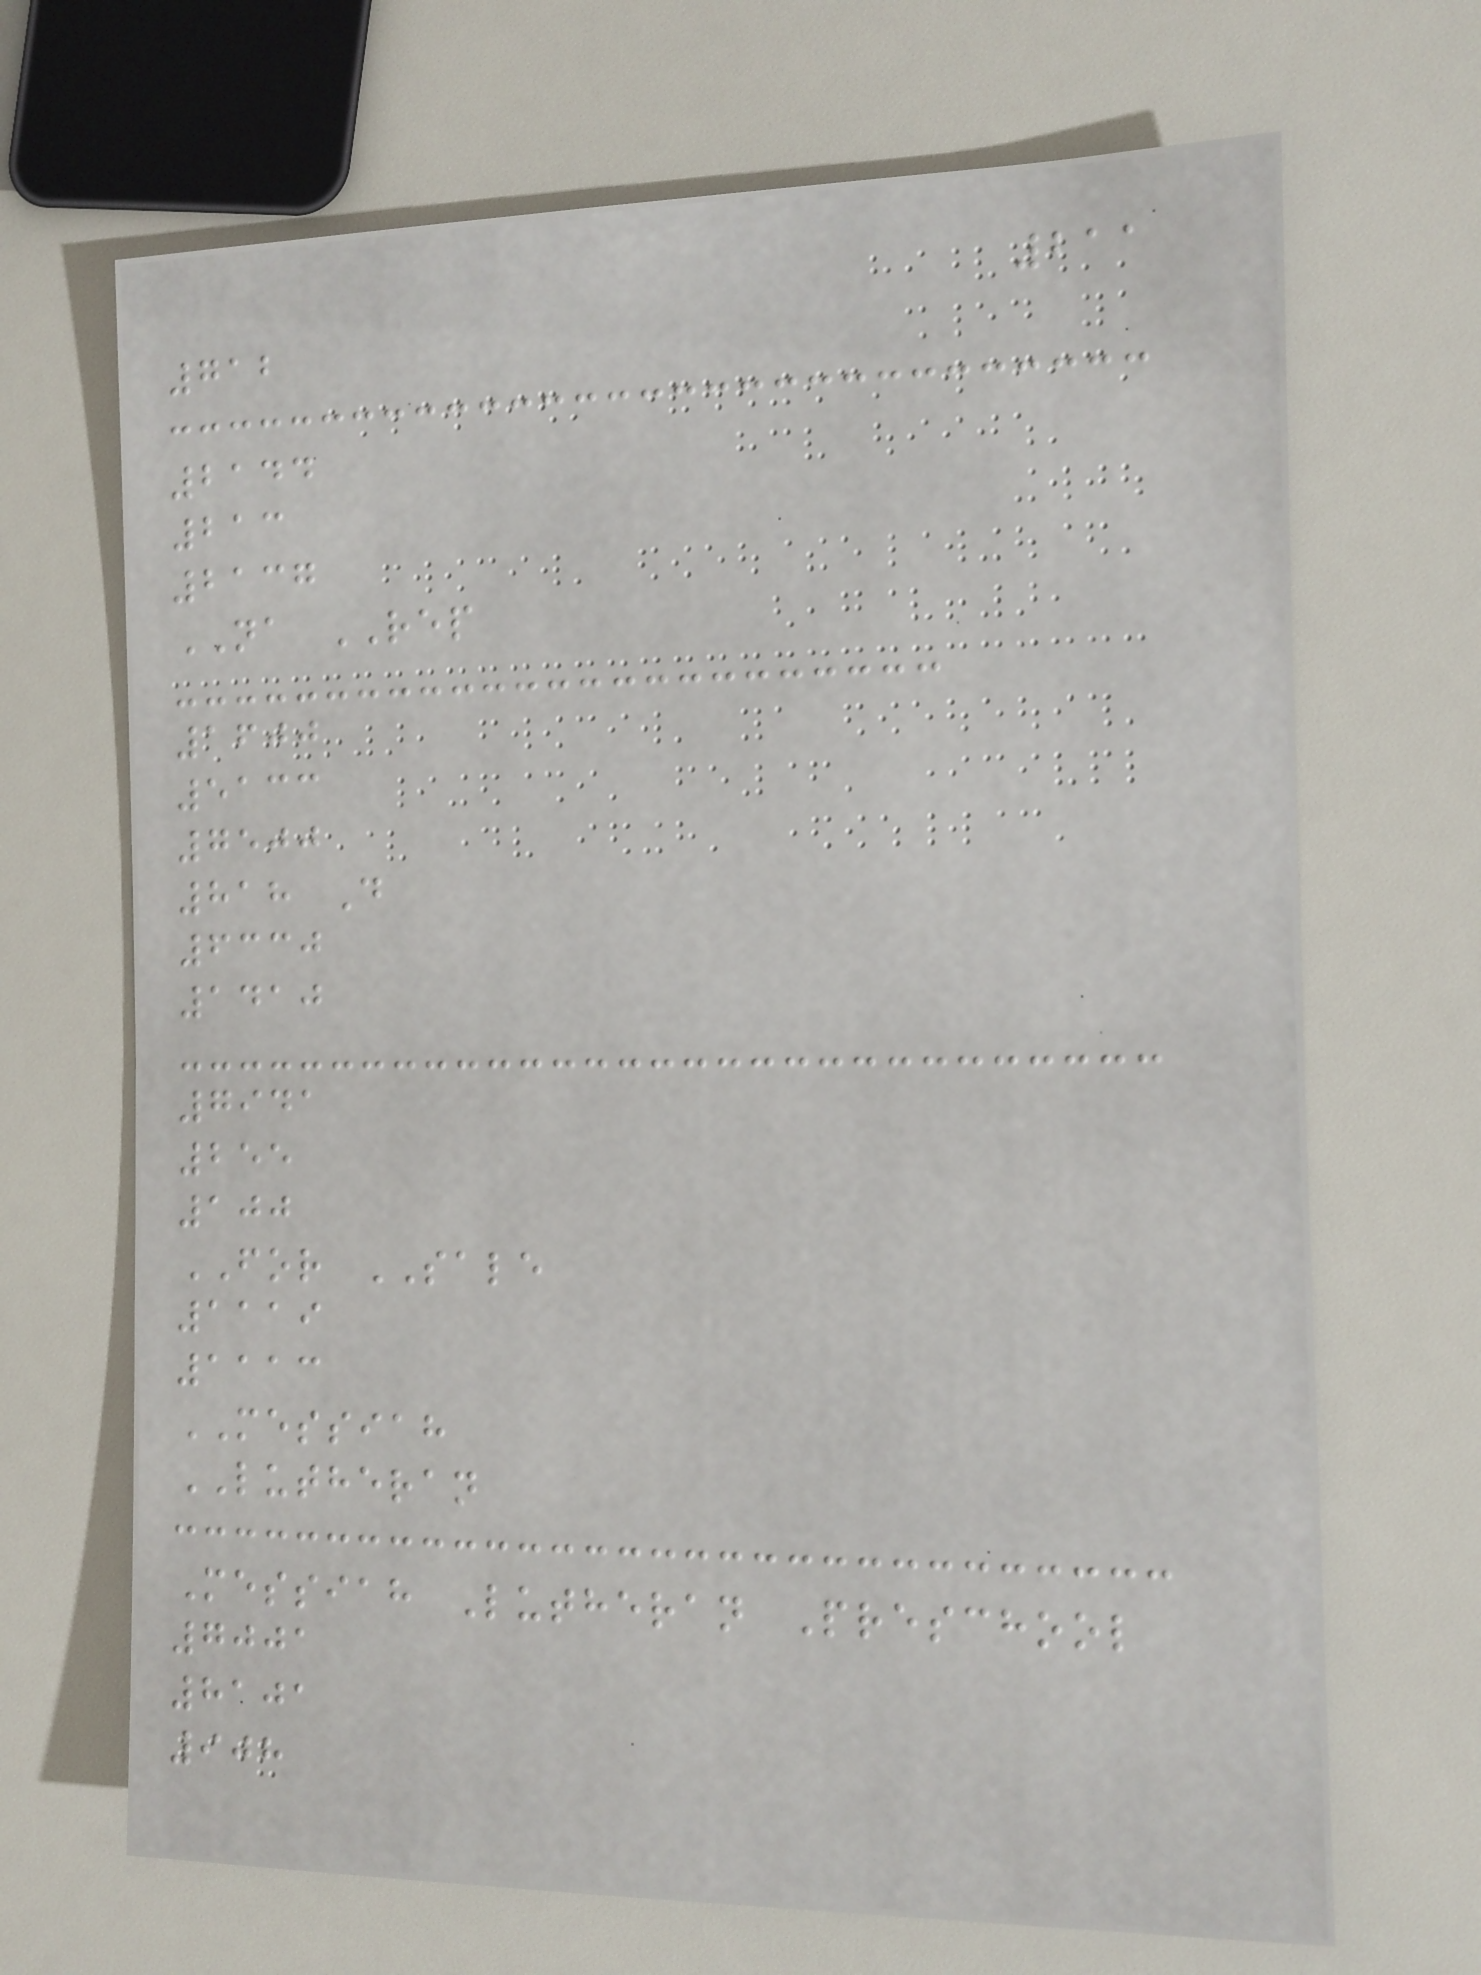211
712
2144
213
2137
NA REP
1600
5133
7500
818 D
6330
1410
7941
255
100
FOR SALE
1119
1113
MESSIAH
LUTHERAN
Messiah Lutheran Preschool
7001
8101
908
